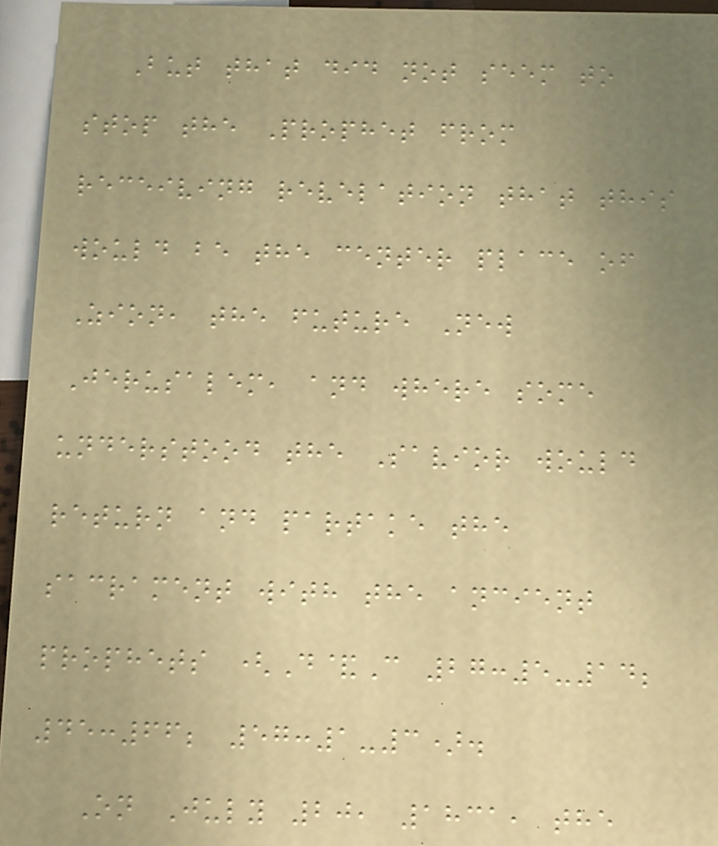But that did not seem to
stop the Prophet from
receiving revelation that this
would be the center place of
Zion, the future New
Jerusalem, and where some
understood the Savior would
return and partake the
sacrament with the ancient
prophets (D&C 27:5-14;
45:66; 57:1-3).
On July 20, 1831, the
